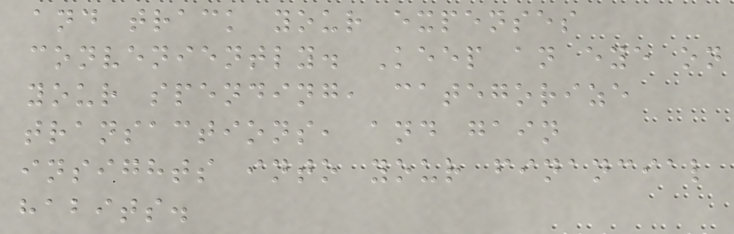and track your expenses
conveniently. Keep an eye on
your spending, categorize
transactions, and gain
insights into your financial
habits.
